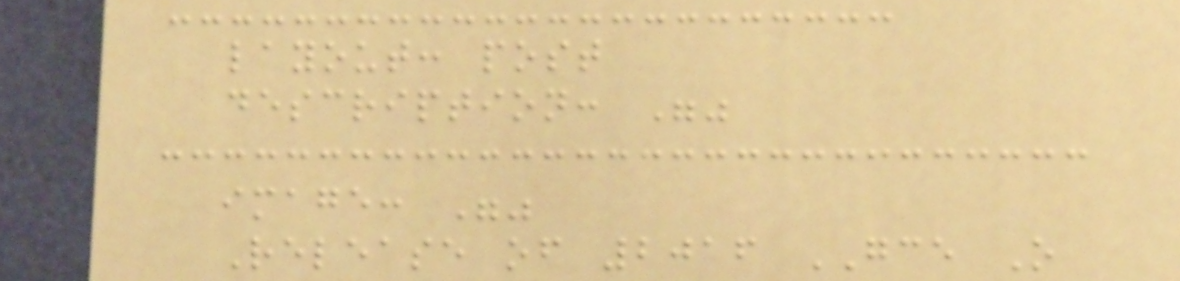layout: post
description: ""
image: ""
Release of 2016 GCE O
